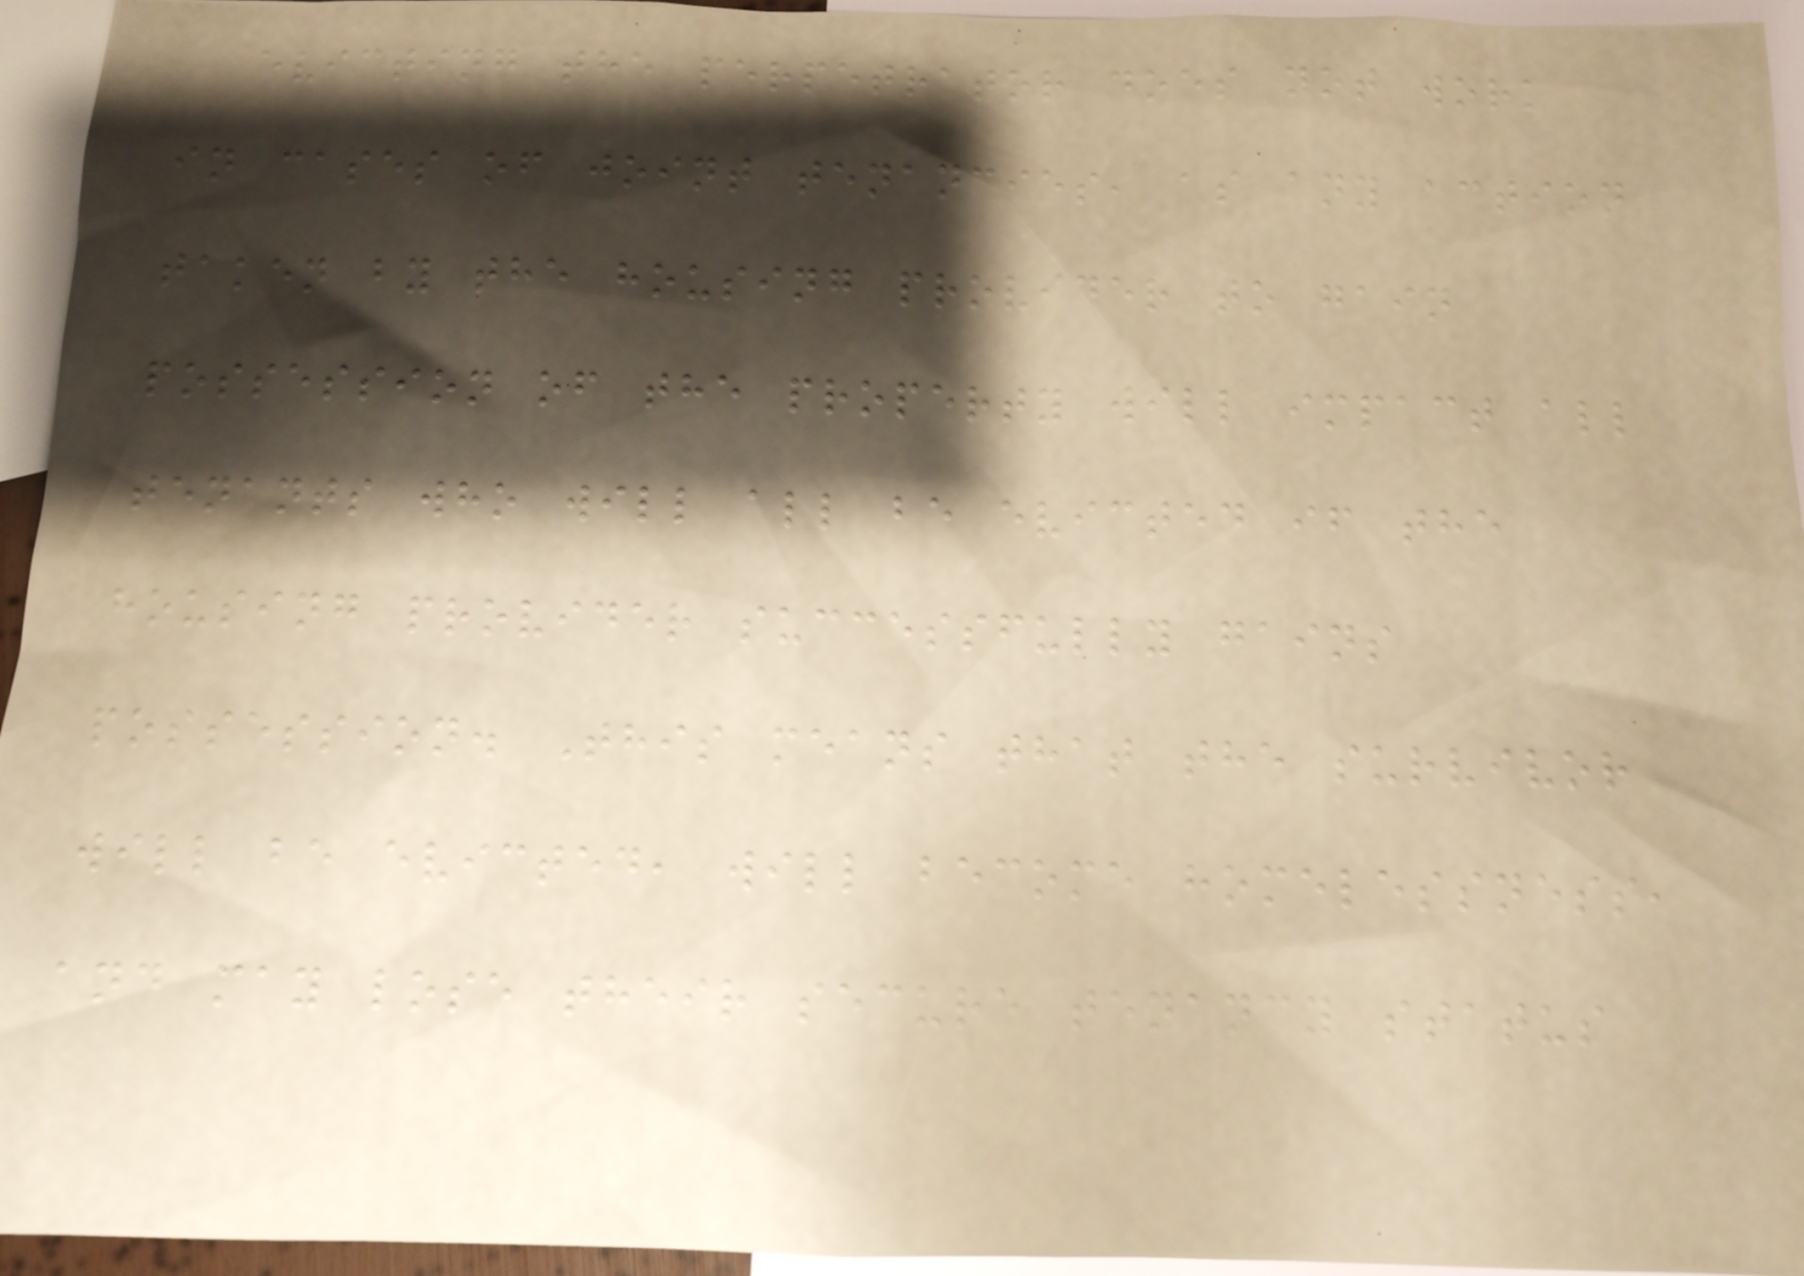evicting the perpetrator does not work
in cases of joint tenancies, as any action
taken by the housing provider to gain
possession of the property will impact all
tenants who will all be evicted if the
housing provider successfully gains
possession. This means that the survivor
will be evicted, will become homelessness,
and may lose their secure tenancy status
